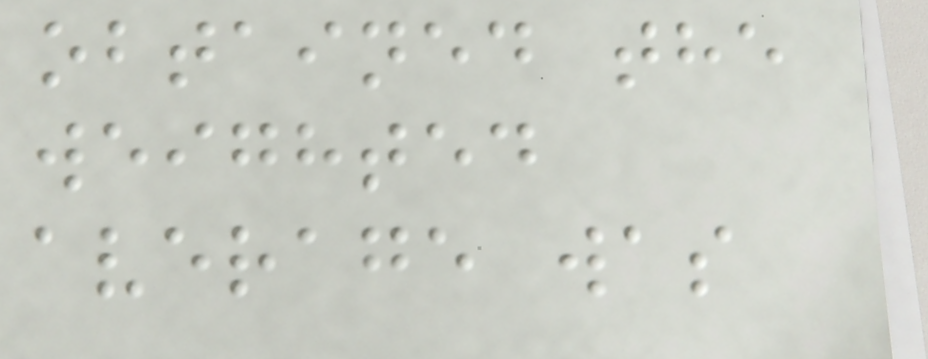obtained the
weighted
average was
